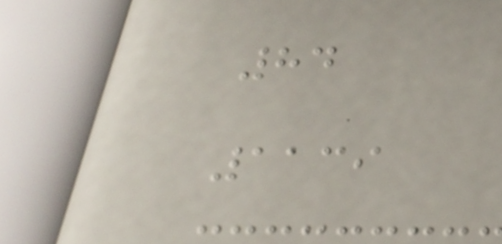84
1139
